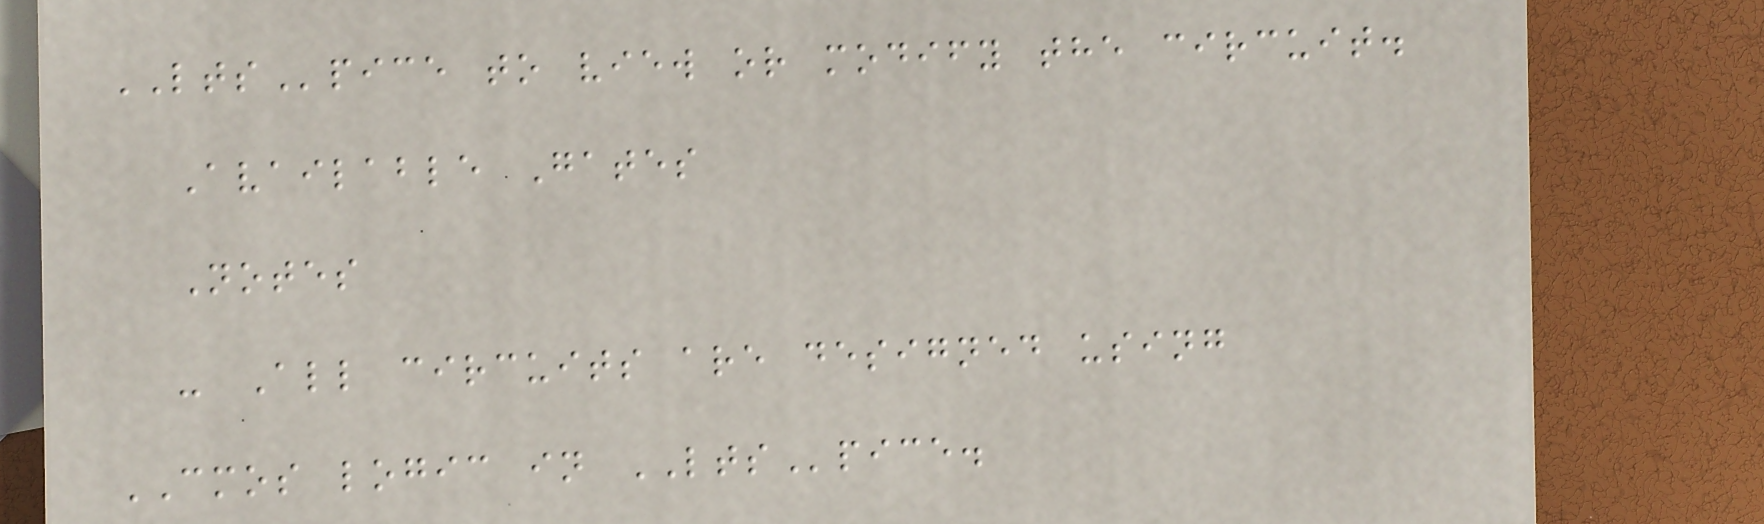LTSpice to view or modify the circuit.
Available Gates
Notes
- All circuits are designed using
CMOS logic in LTSpice.
